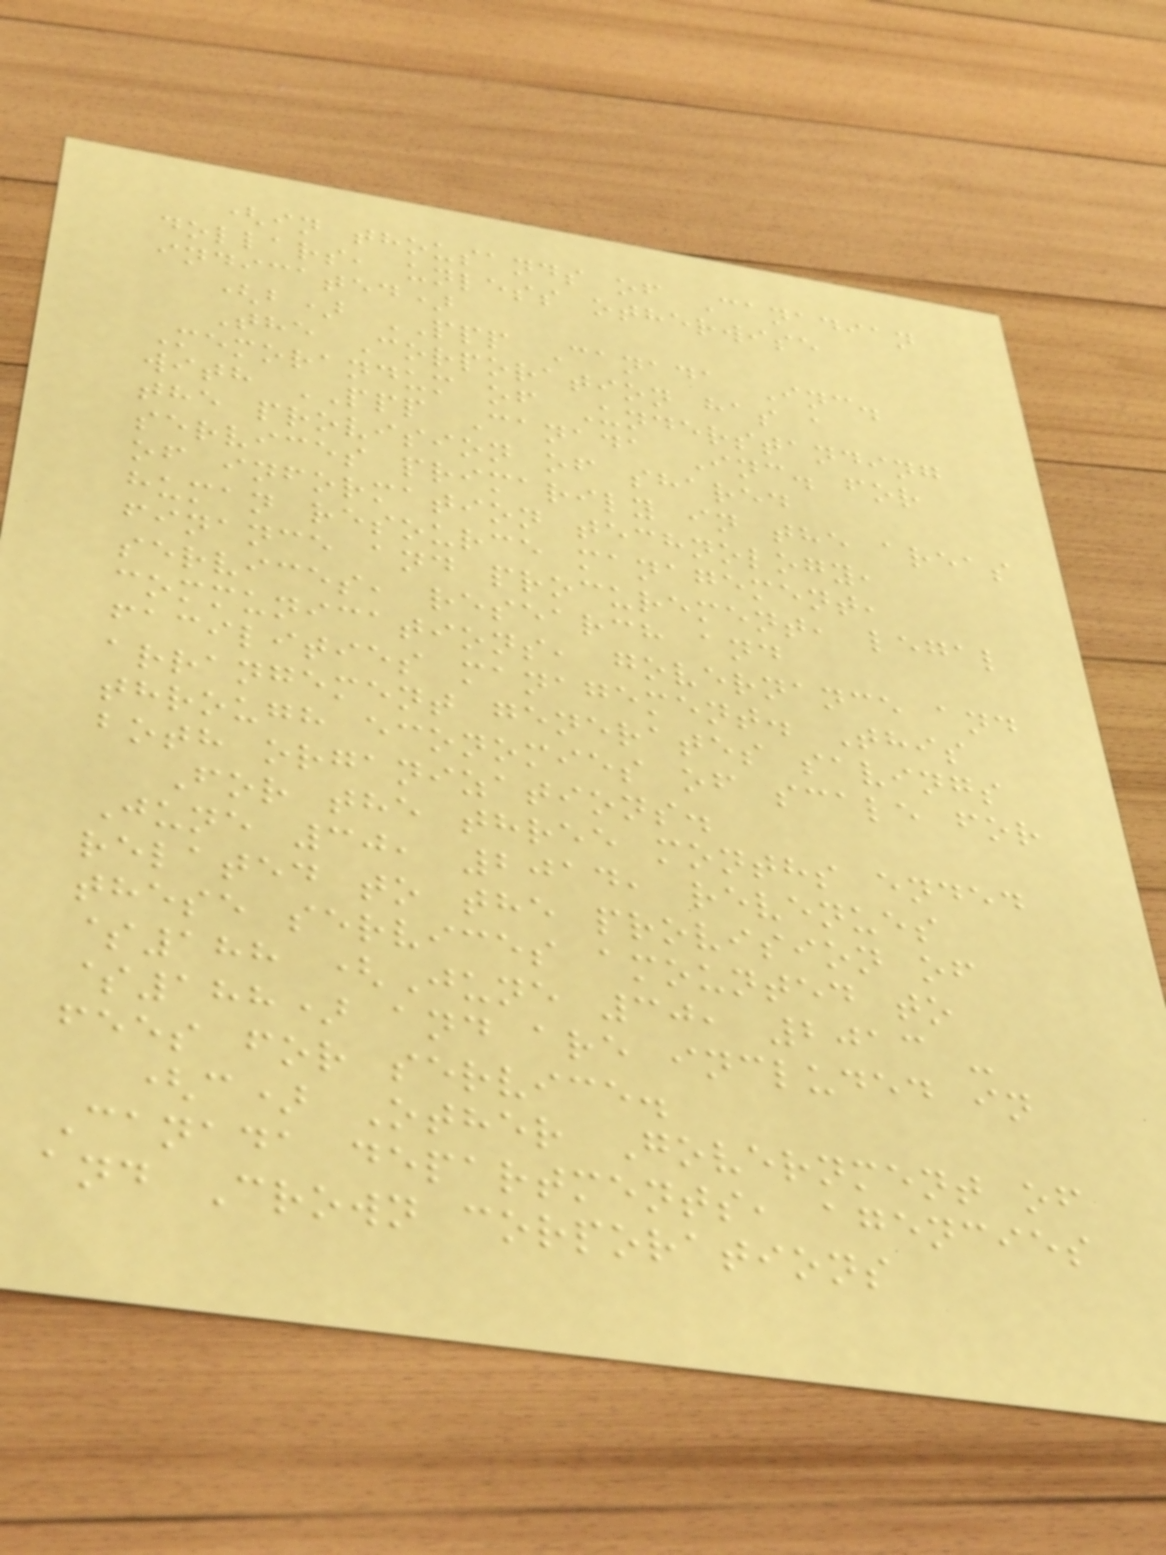(in thousands of Canadian
dollars, unless otherwise
indicated)
(b) PPP Canada Inc.
The Corporation has a
Memorandum of Understanding
with PPP Canada Inc. for
the provision of shared
services primarily in the areas
of information technology,
human resource management,
finance and procurement, legal
services, research and
communications, governance and
facilities management. This
arrangement generates savings
through economies of scale for
both organizations.
For the three months ended
June 30, 2014, revenues
related to the provision of
these services amounted to
$188 (June 30, 2013 -
$188) and are included in
fees for service.
(c) Other Government of
Canada departments, agencies
and Crown corporations
